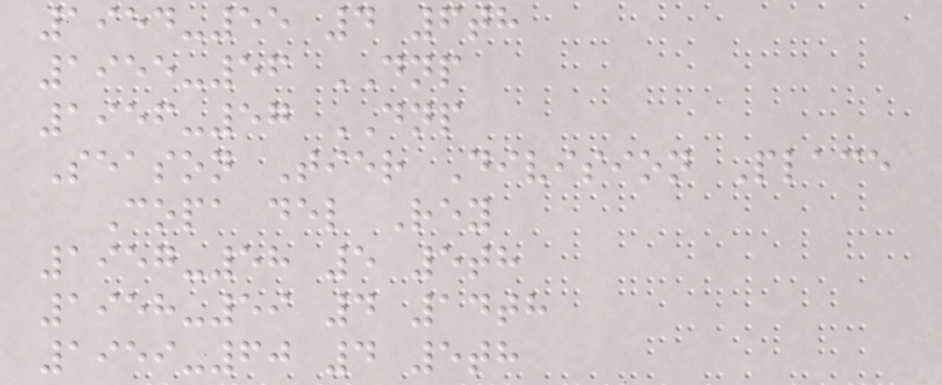1954-55 4 6th
1955-56 DNP
1956-57 DNP
Season Tier Division Place
Copa del Rey
1957-58 5 5th
1958-59 4 14th
1959-60 4 5th
